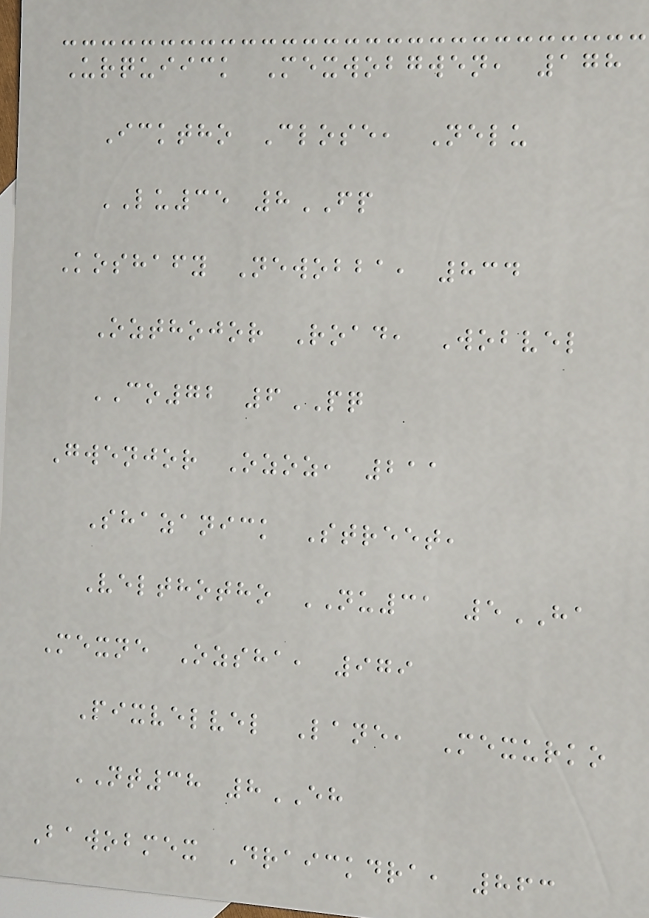Urquiick Mexwobgwen, 178
Icktho Close, Nelu
LU35 8FP
Koshafy Newobba, 834
Ozthojor Road, Wobvel
CO72 6PQ
Gwenjor Ozoz, 211
Shazanick Street,
Velthotho NU31 5HA
Mexne Ozsha, 979
Pixvelvel Lane, Mexurko
NT38 8EH
Bawobmex Draickdra, 863
